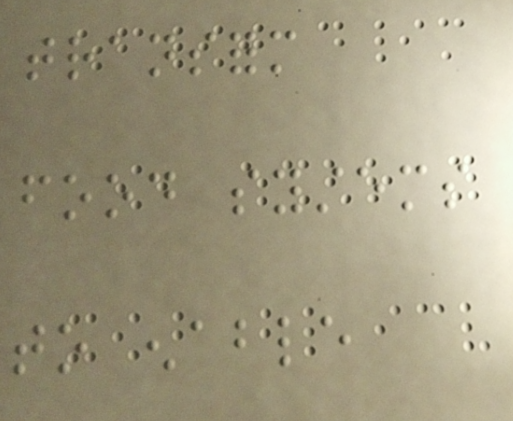transform
food systems
to enable
